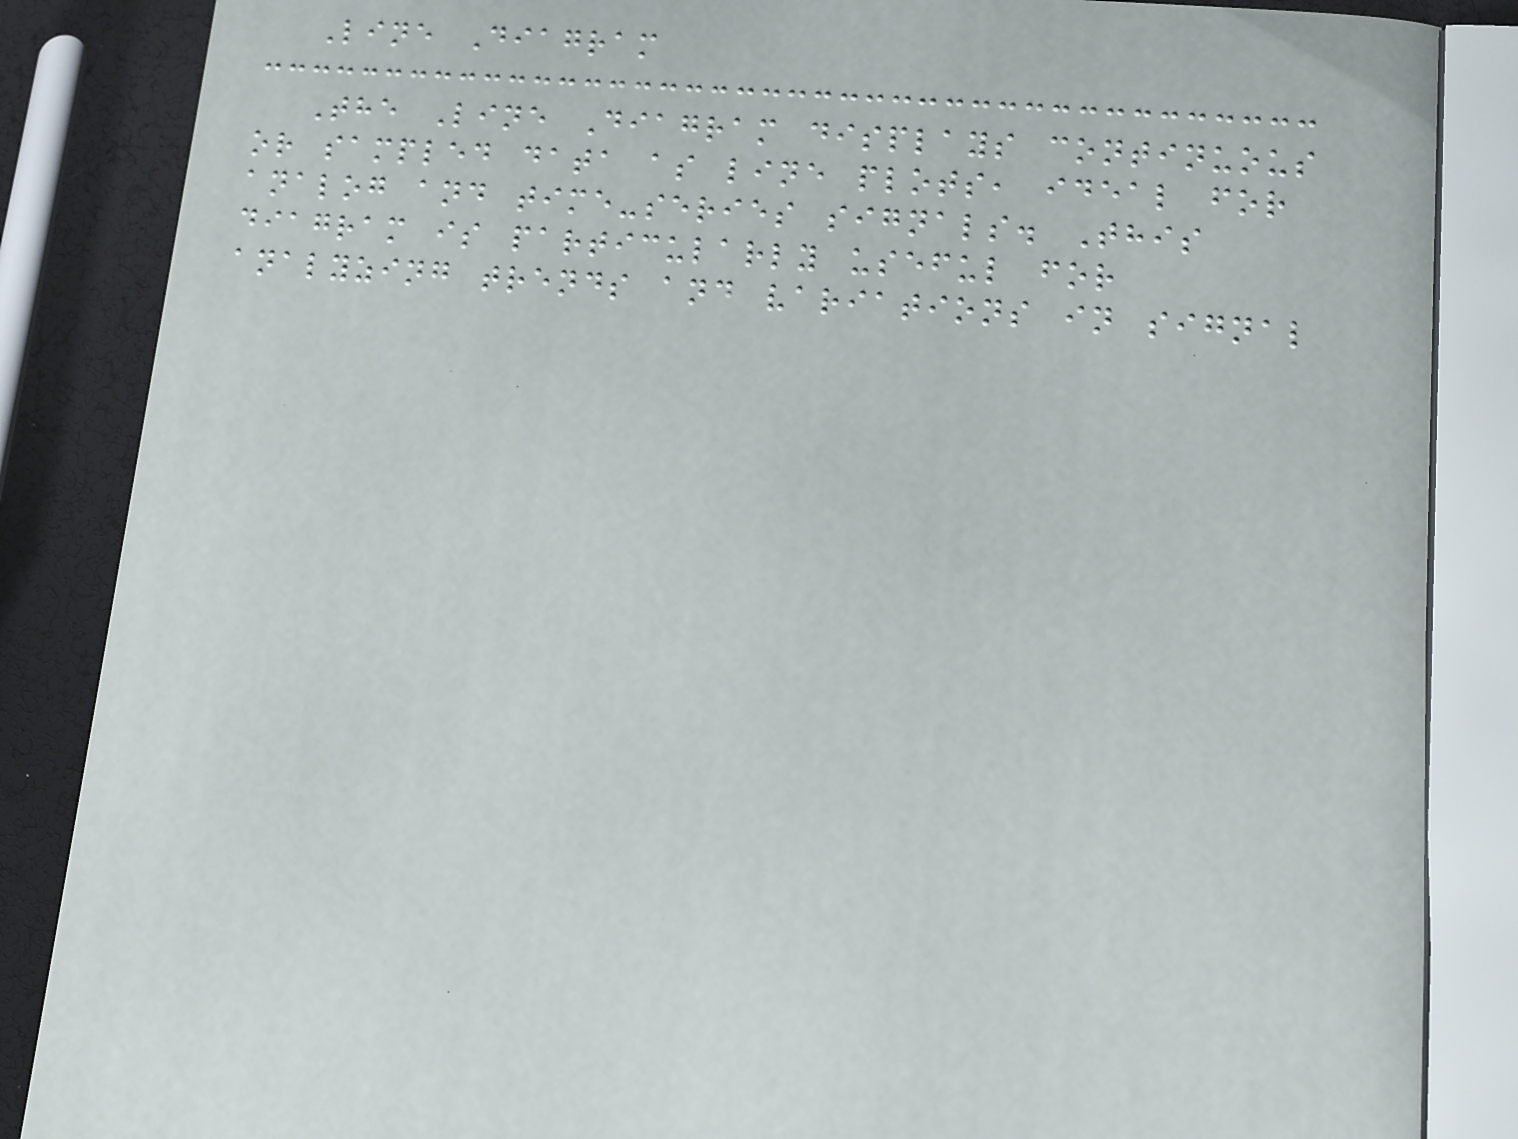Line Diagram
The Line Diagram displays continuous
or sampled data as line plots, ideal for
analog and time-series signals. This
diagram is particularly useful for
analyzing trends and variations in signal
